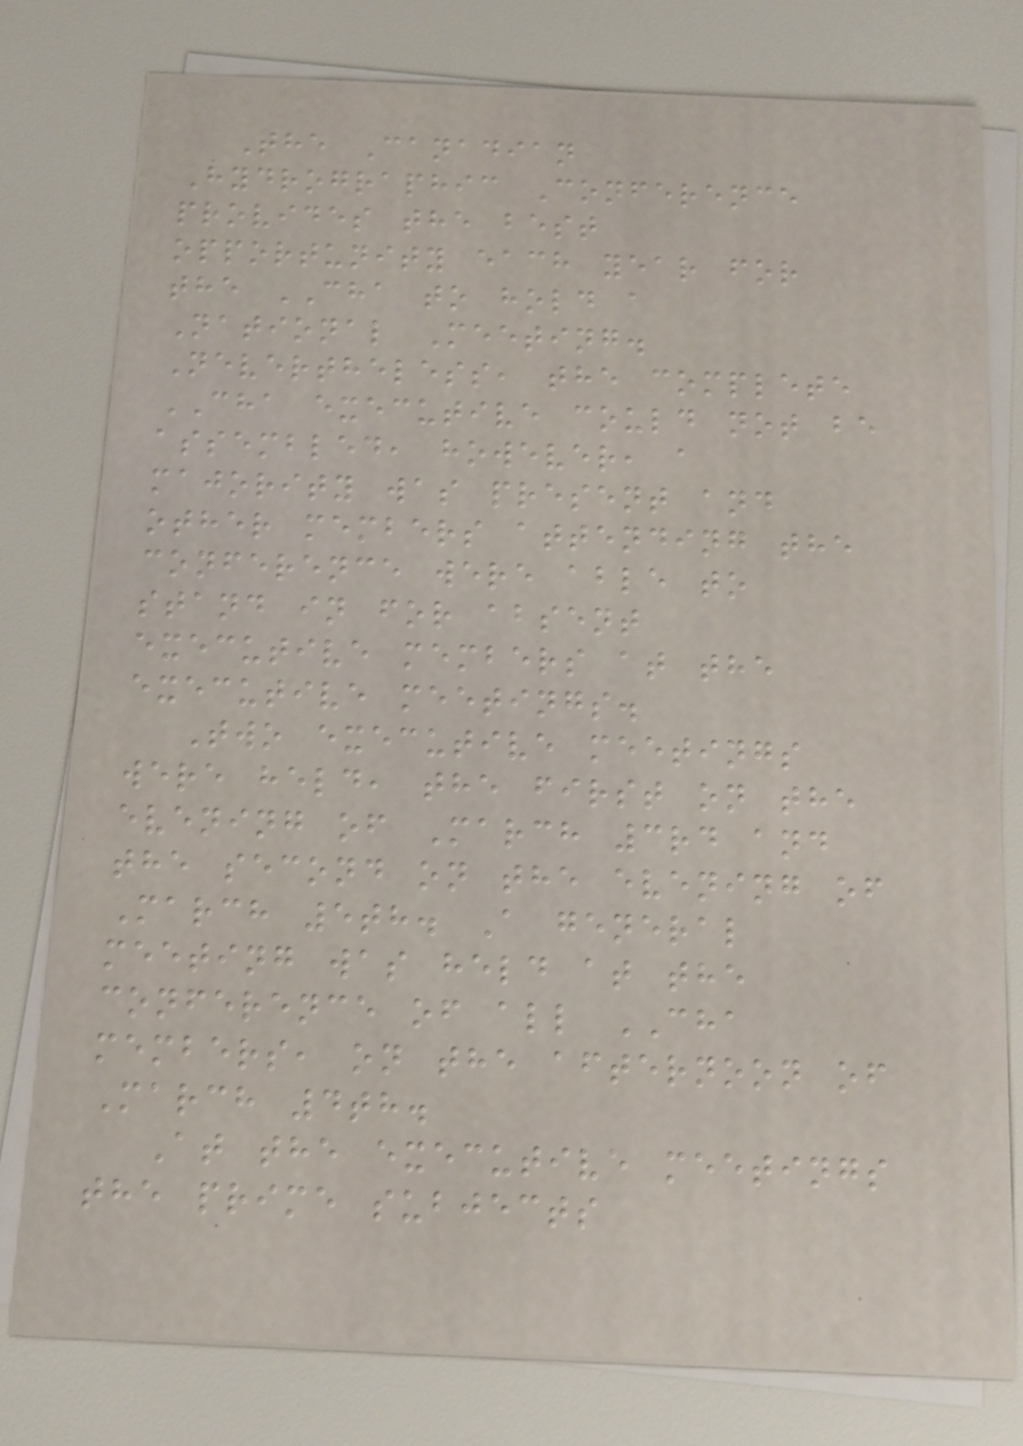The Canadian
Hydrographic Conference
provides the best
opportunity each year for
the CHA to hold a
National Meeting.
Nevertheless, the complete
CHA executive could not be
assembled, however, a
majority was present and
other members attending the
conference were able to
stand in for absent
executive members at the
executive meetings.
Two executive meetings
were held, the first on the
evening of March 3rd and
the second on the evening of
March 5th. A general
meeting was held at the
conference of all CHA
members, on the afternoon of
March 4th.
At the executive meetings
the prime subjects
